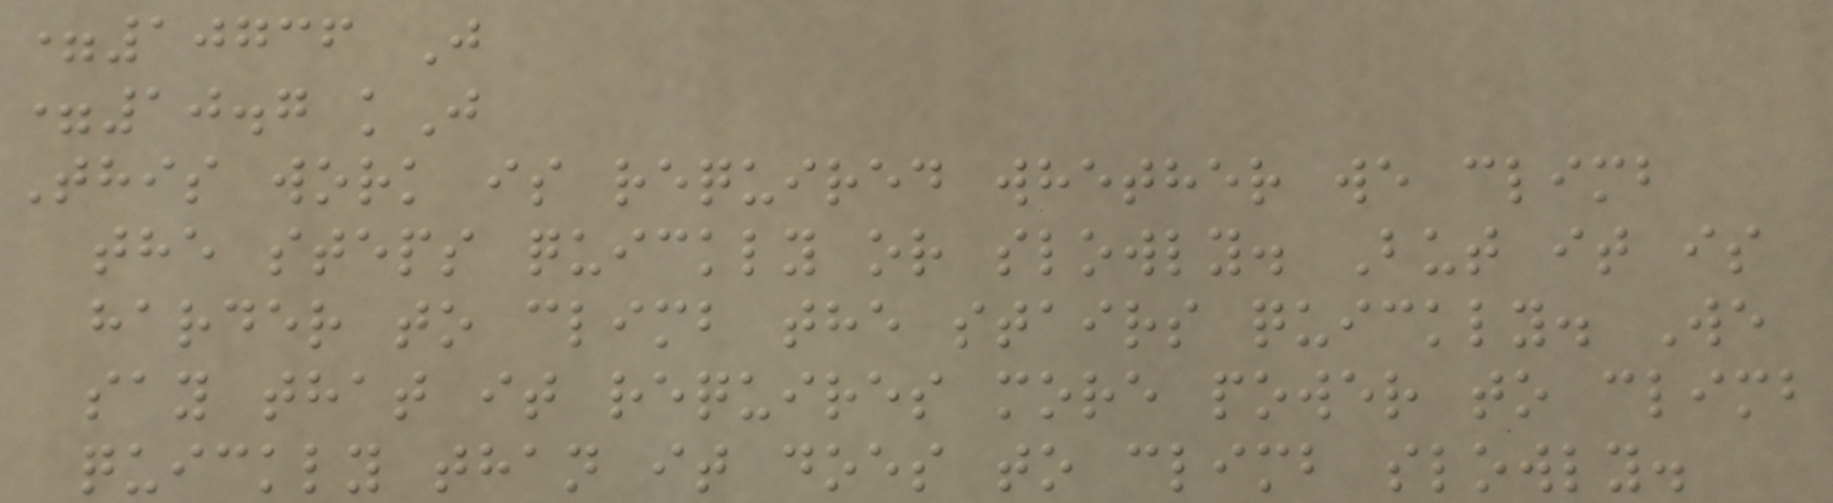=10736 J
=10.7 kJ
This work is required whether we climb
the steps quickly or slowly. But it is
harder to climb the stairs quickly. We
say that it requires more power to climb
quickly than it does to climb slowly.
